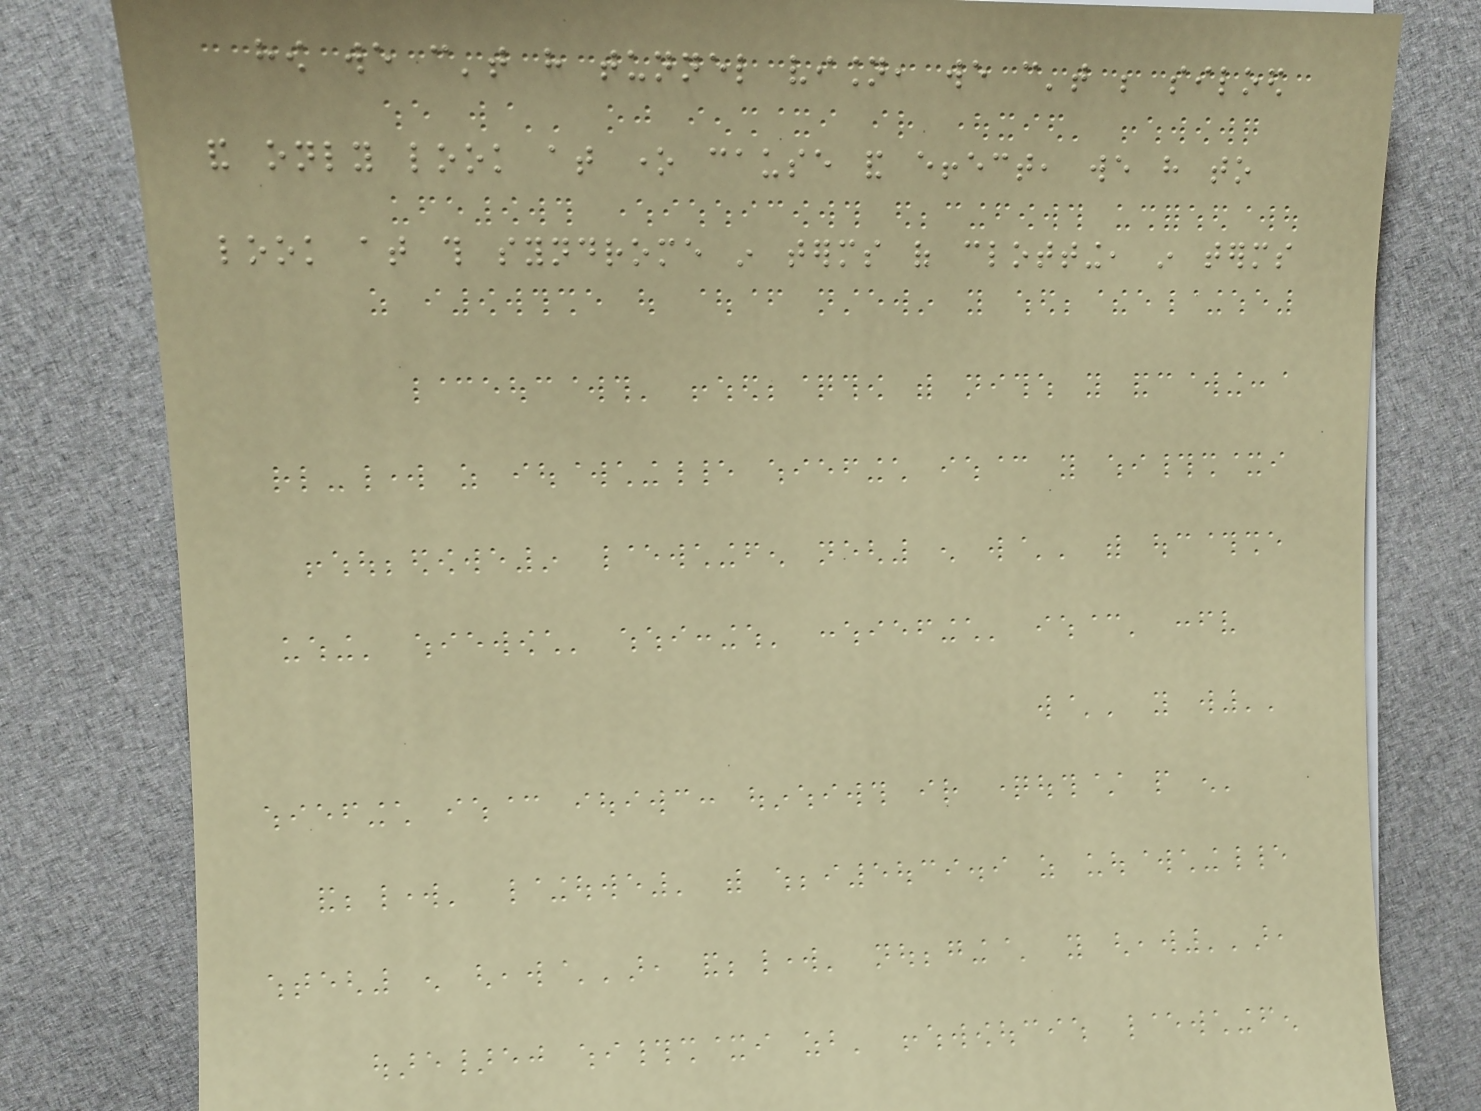how we can't have tunnel vision, we can't be siloed
and only look at one cause and effect, we have to
look at this syndrome in terms of clotting, in terms
